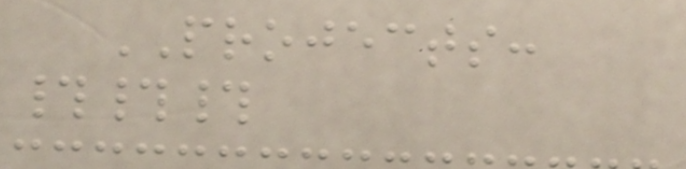PROJECTS:
###
